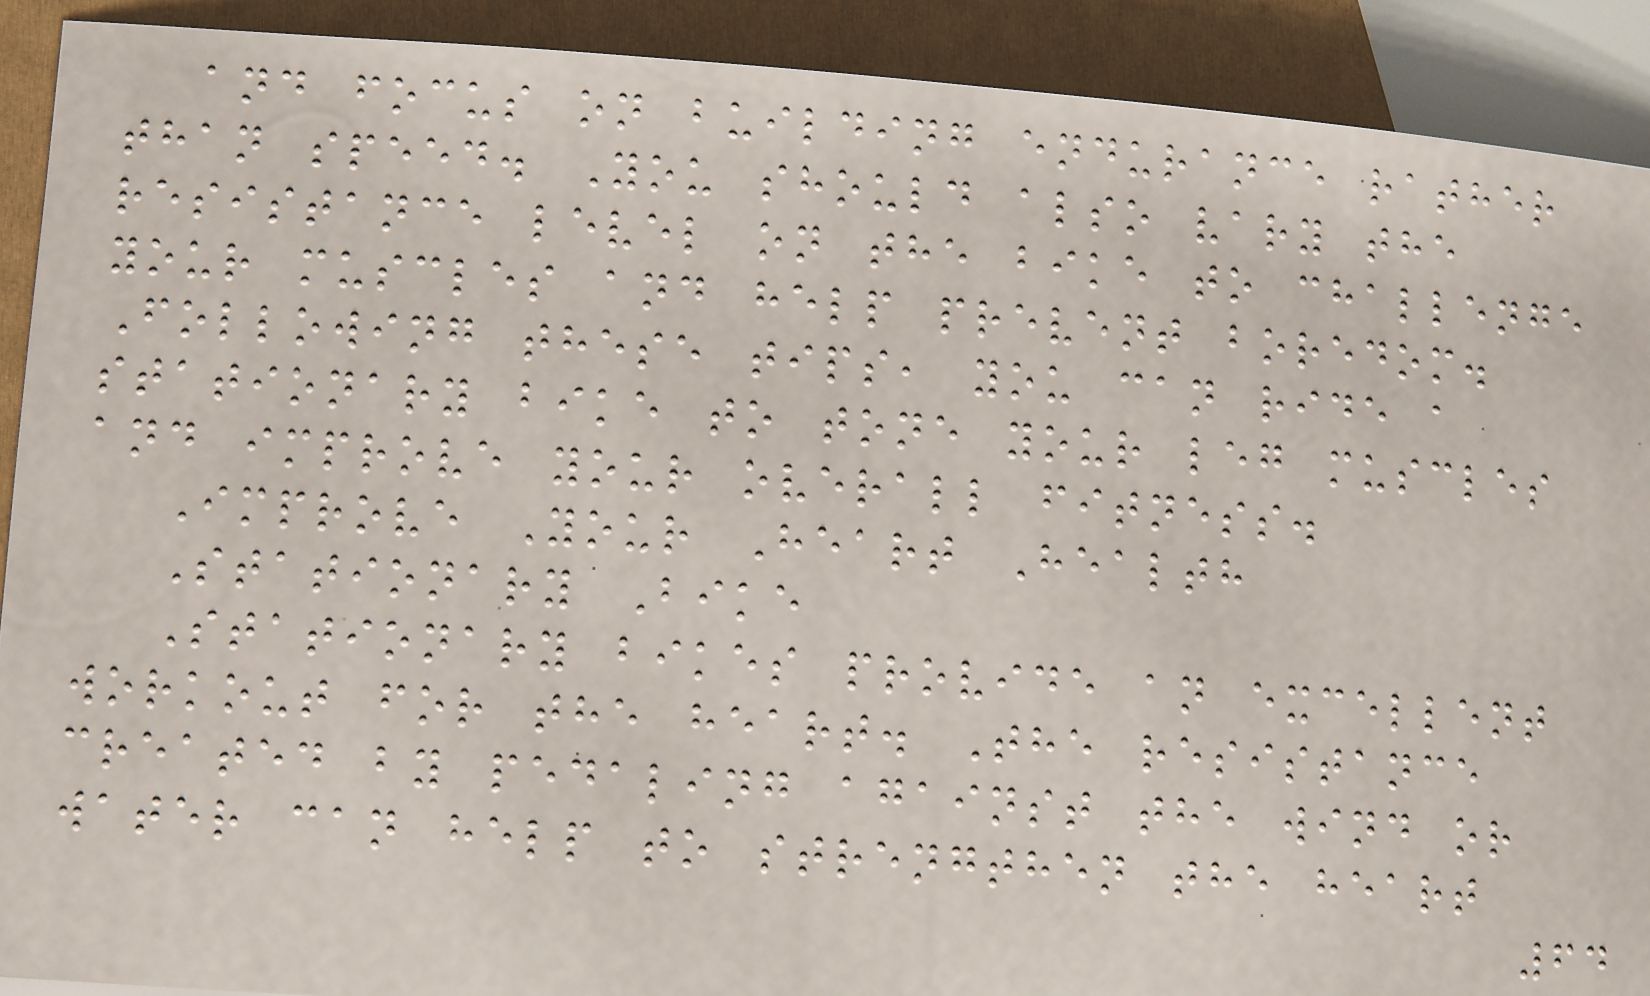and focus on building endurance rather
than speed. You should also vary the
resistance level on the bike to challenge
your muscles and help prevent boredom.
Following these tips, you can ride a
stationary bike to tone your leg muscles
and improve your overall fitness.
Improve Your Heart Health
Stationary Bike
Stationary bikes provide an excellent
workout for the heart. The resistance
created by pedaling against the wind or
water can help to strengthen the heart
64
